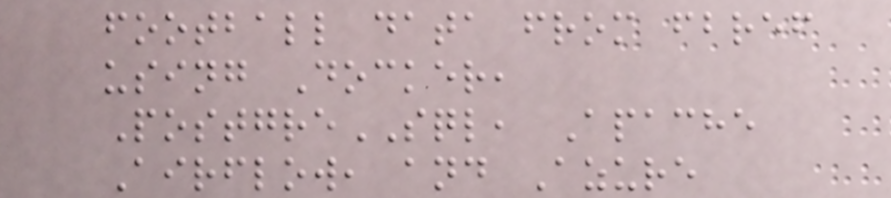football data from fbref
using Docker,
PostgreSQL, Apache
Airflow, and Azure
